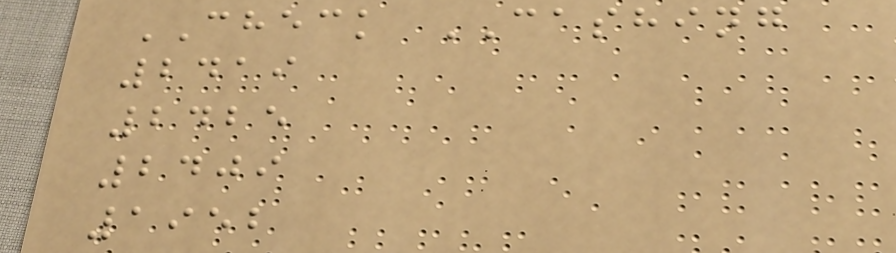CHECK CASHING
2419
2425
2409
1952
